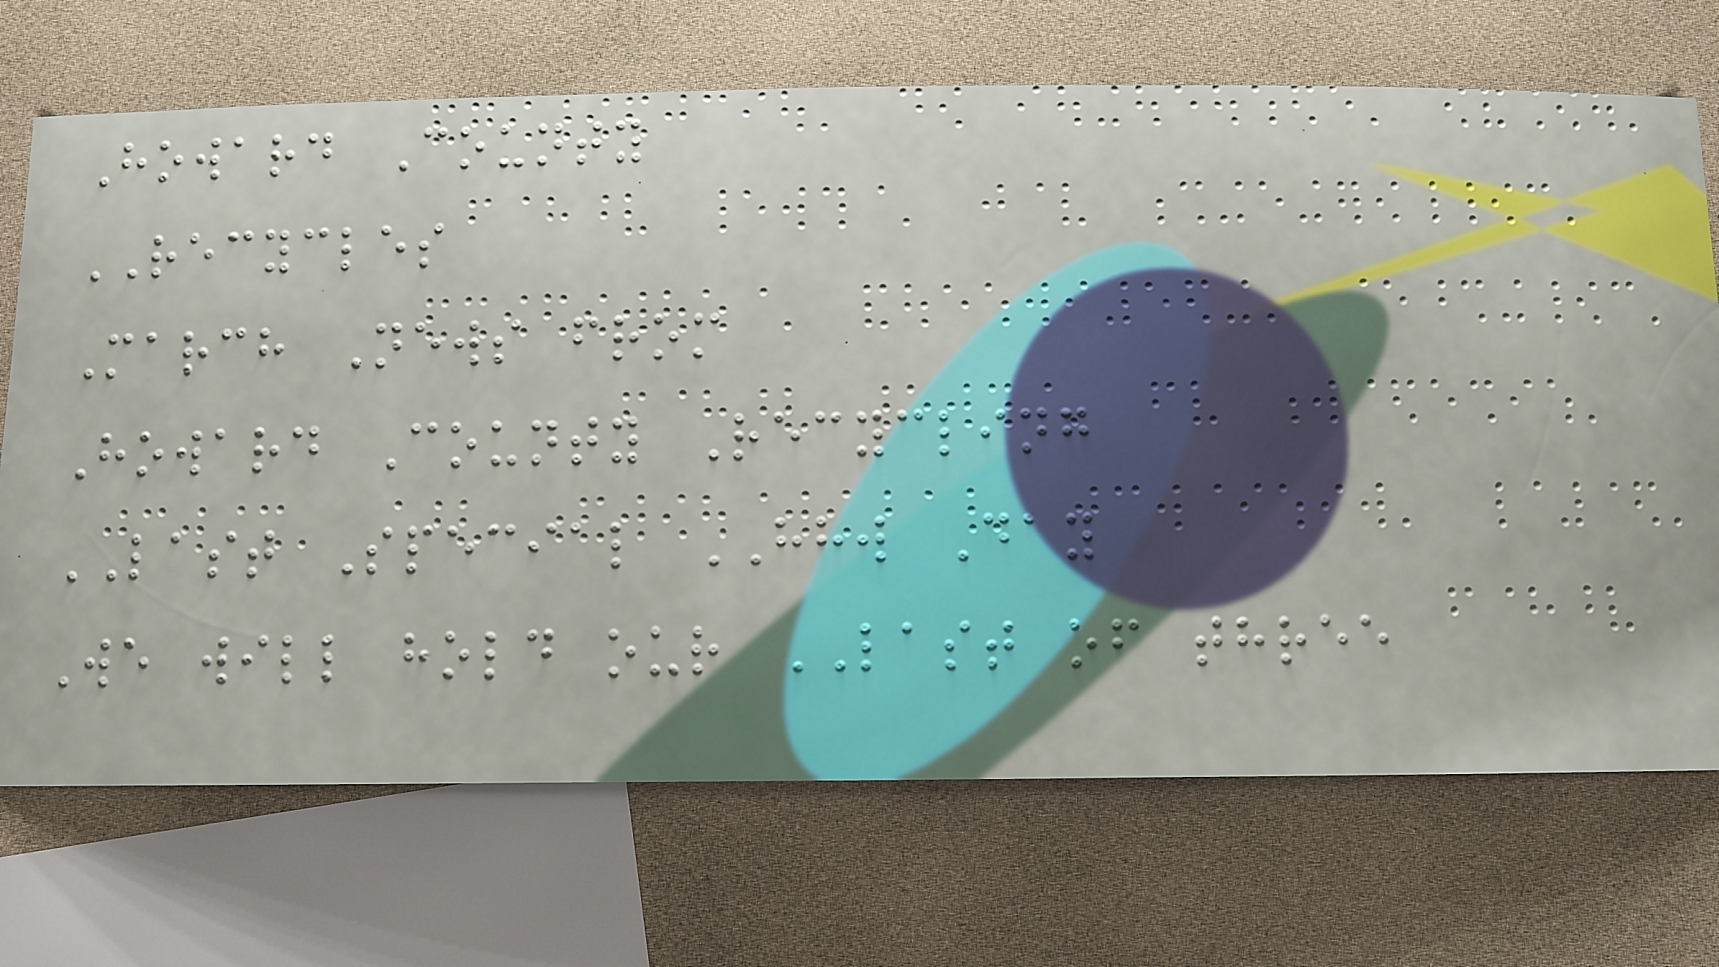Howard County
RECYCLES
March News from
Howard County Recycling
LAST Special HHW Day
We will hold our LAST of three
